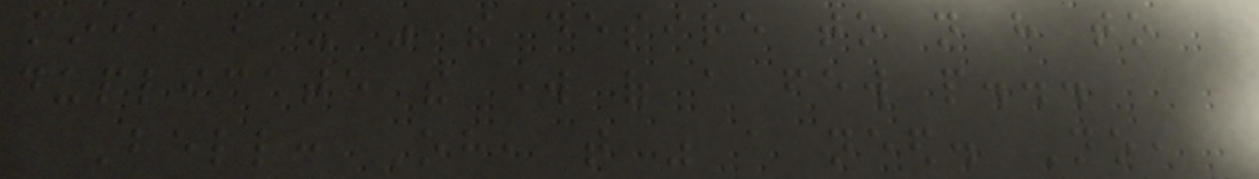mini, but it was the desire to not have to
duplicate the work of a few people...
Bell: Oh, that was a need. No,
